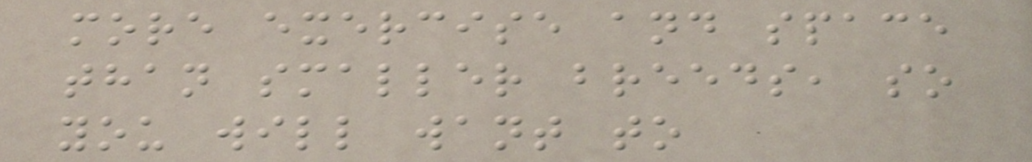more exercise and space
than smaller breeds, so
you will want to
